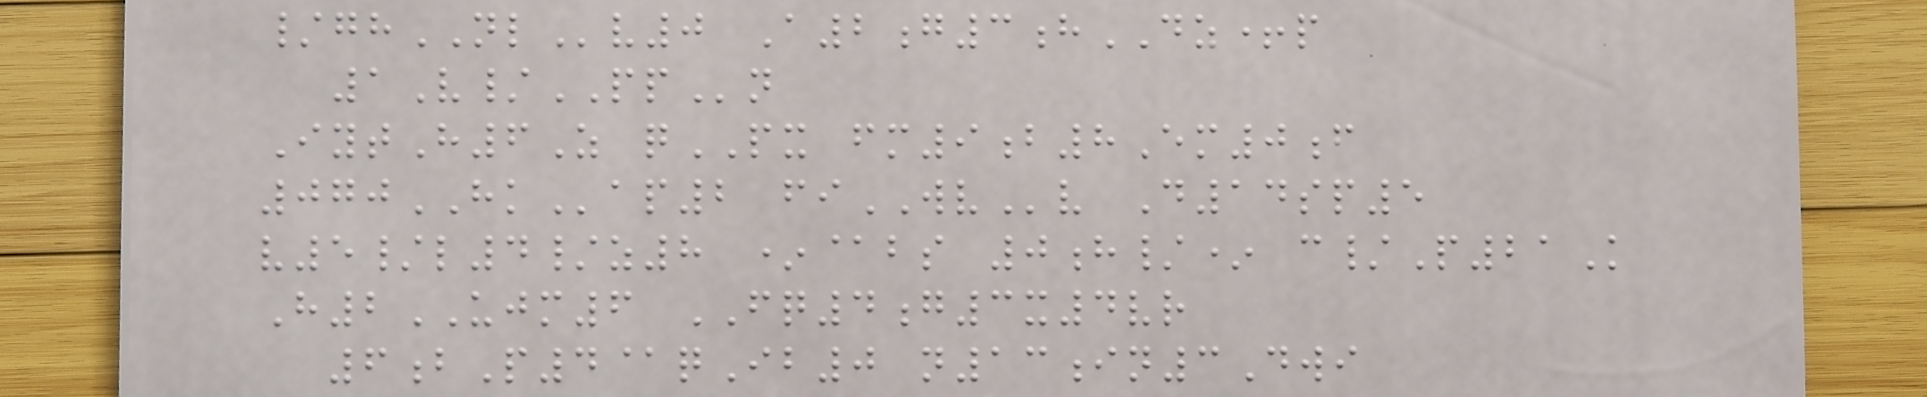/ghNLv0 A2g3hDZ+p
1V/PPn
IytH6Z qPX fm9b8Em0f
070HKap2 fiWVv D14sp5
v5/l4/z8 *@bs 0h/* c/P21K
H2UJM6 FQ4g3x4vr
6bP4@qIb0 n13in3Dwi
